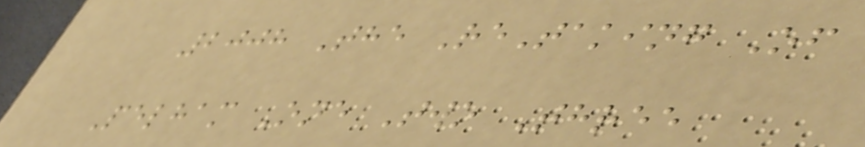2008 The ReTaking Of
Pelham One Two Three
